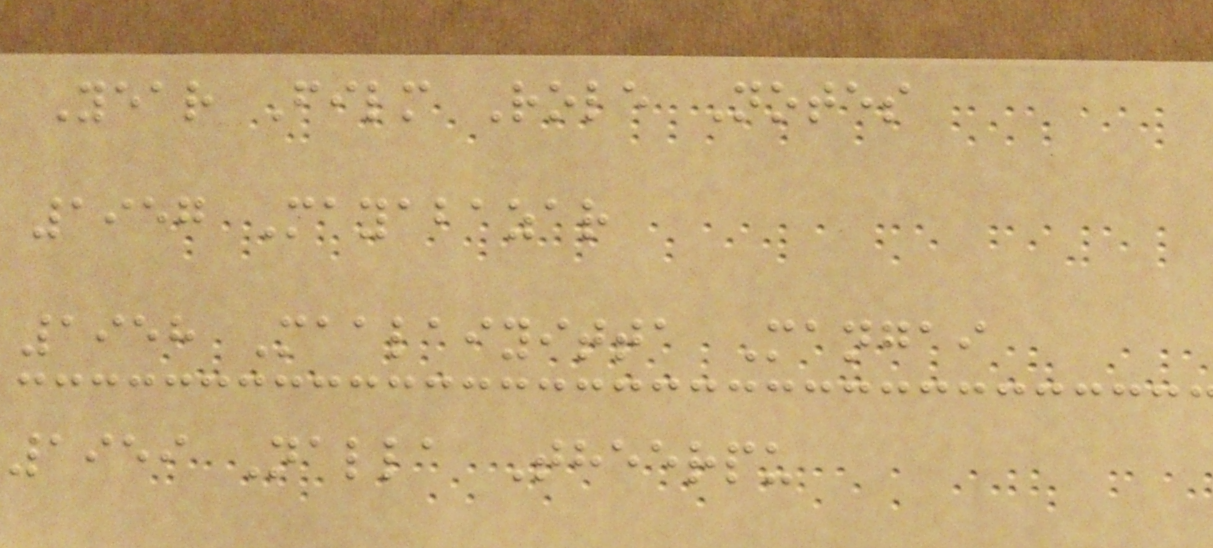Year Film Role Notes
1957 Mayabazar
1958 Maalaiyitta Mangai
1959 Nalla Theerpu
